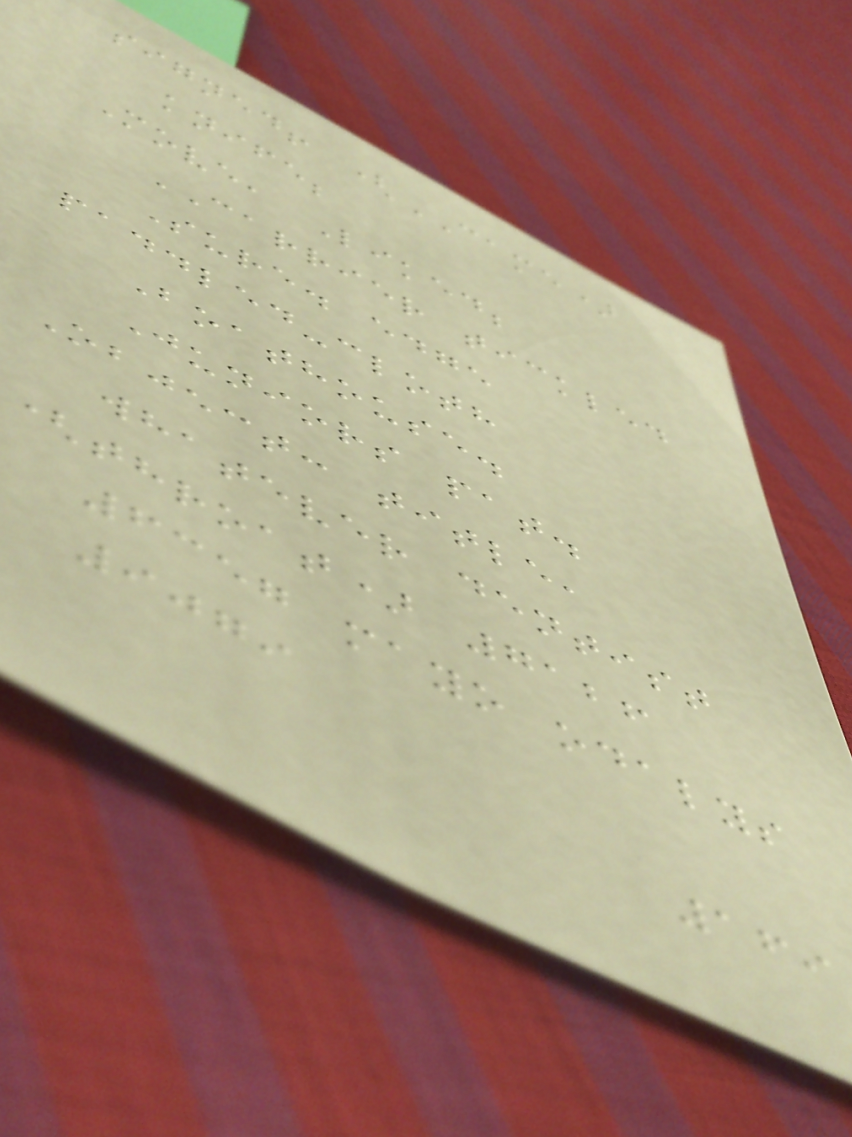signed! (CAME)
knife;
Move, Liked;
CARRIER tickled
Sure. edge
paddled-cloth
Boathouse.
Juniors pat.
Object: title,
whatever dentist
(throat) 7126
6357 mayo odalys
9079
169
